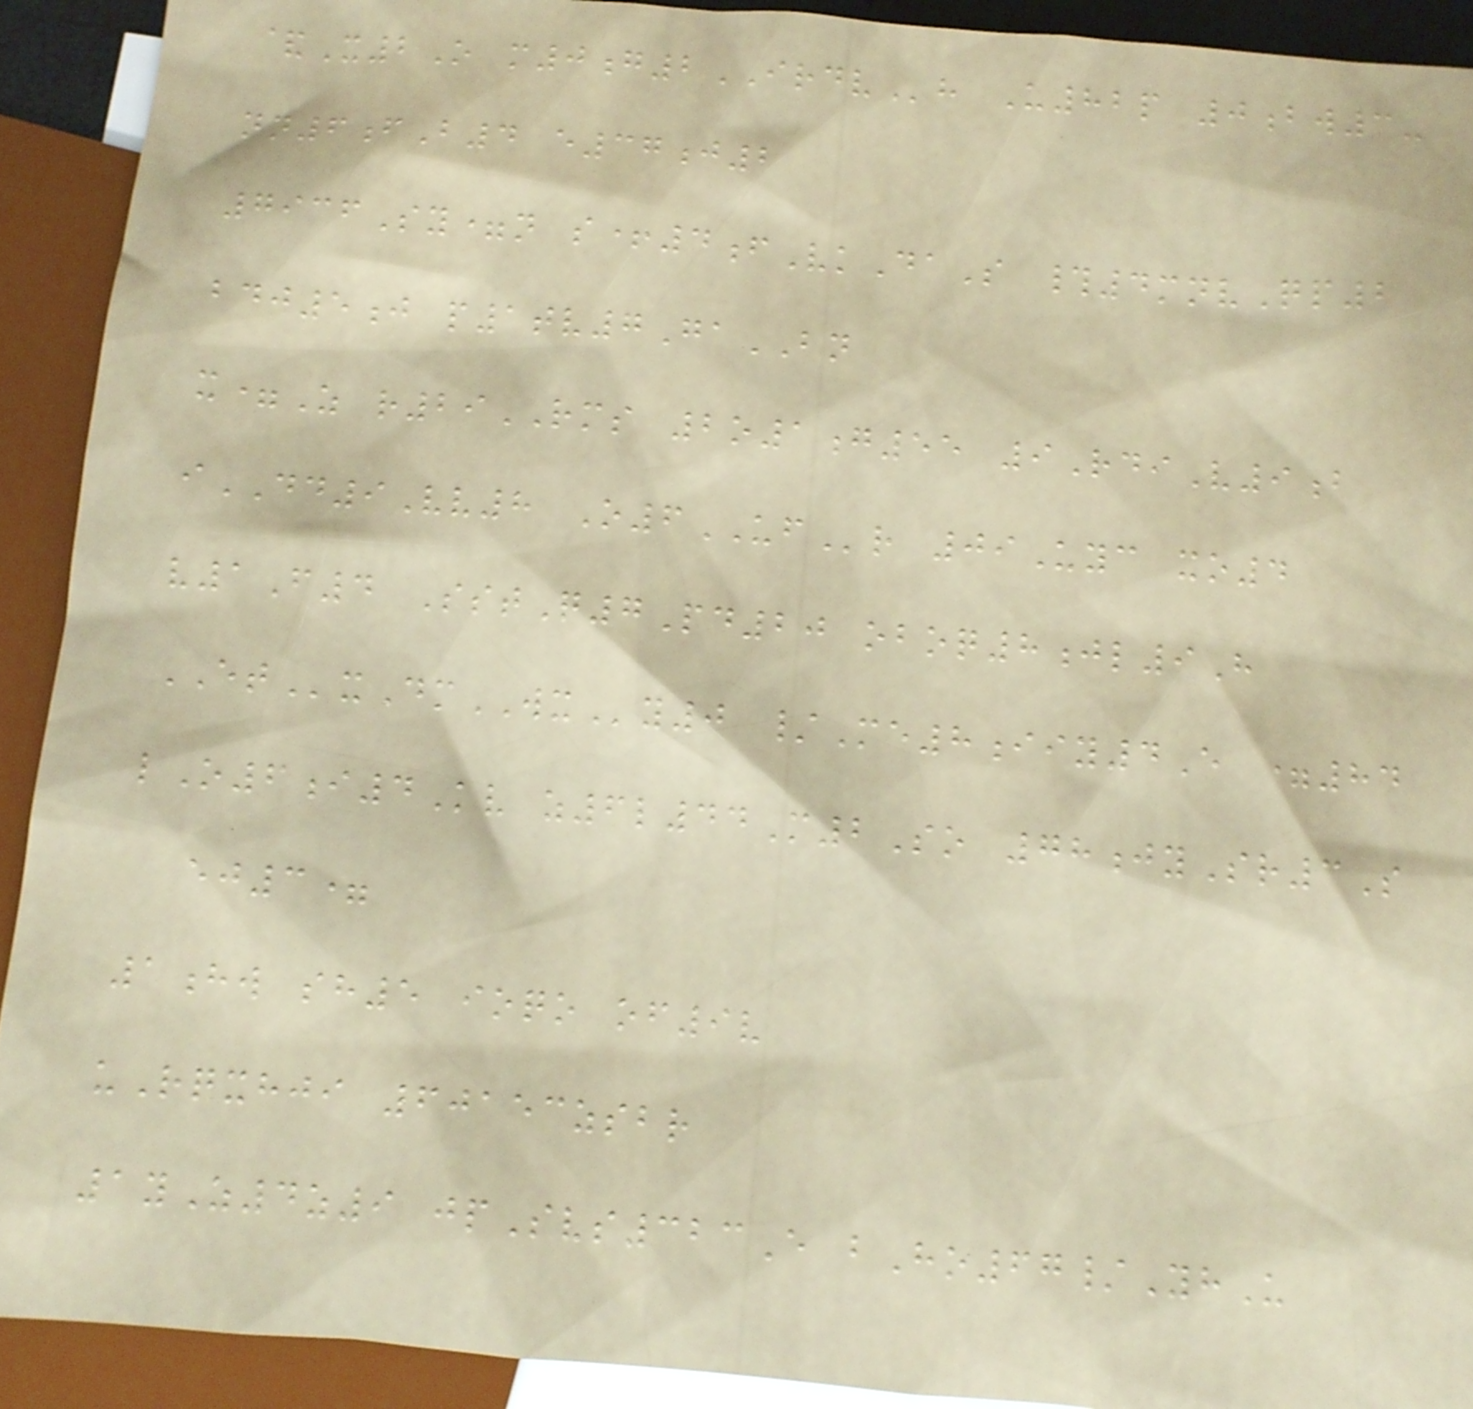&X2O m0g2IRDVh U82p 0bw3-
nn6fB4 e37j2
7936Sy=n s+4fVkDaS #4mnvQp2
bdj5j p1tv7GaBN
x=Z r29RMS 2o1g55 9RdiV9b
iDD9Vv8 O6UFr 09Uyc xo4
v1F4 SstQ7Pd20 oboq8jl9H
ETxDmWXy0 /Me8iiy4E =84
lO6i4Kv z6l44M2So 78jySr3S
ej3=
1hw sh5 ioqo of9v
uRqxhji 60153zsbr
1yZ4z9 jpSvs323E bHo67/YhU
